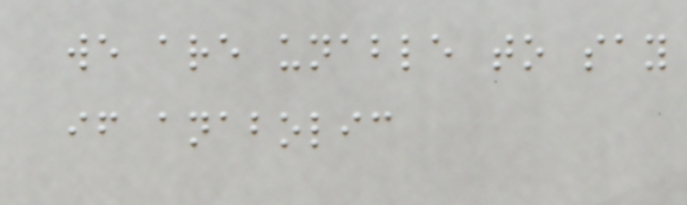we are unable to say
if anabolic
